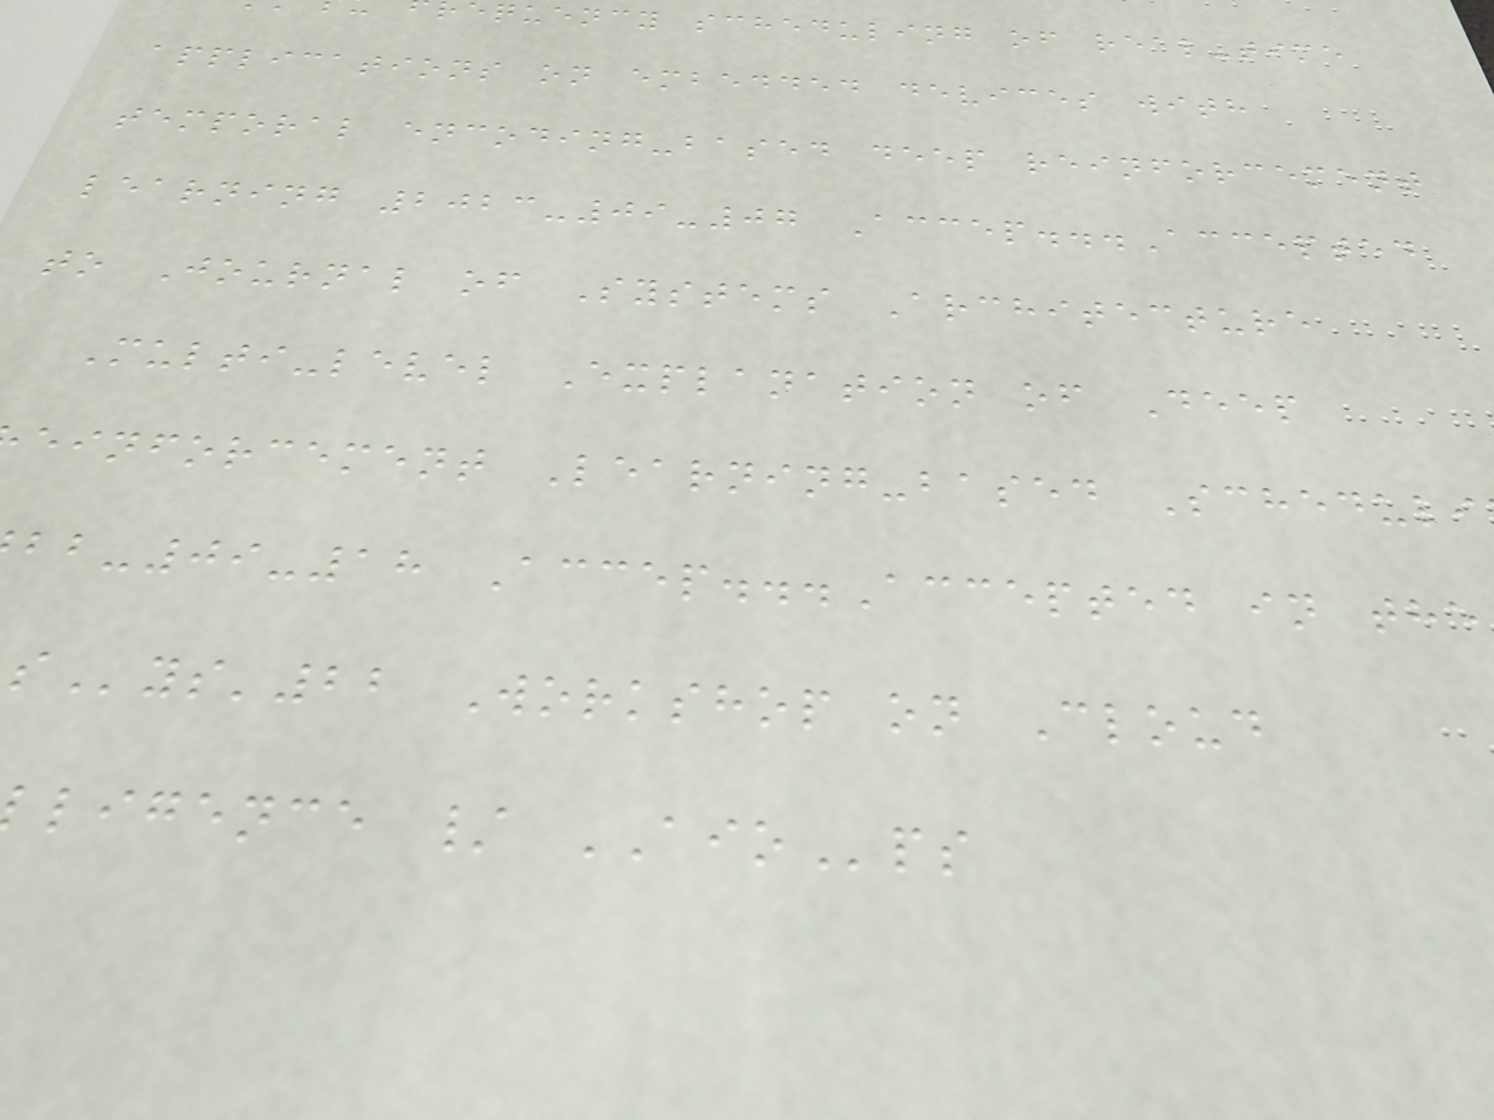equency scheduling of real-time
applications on embedded devices with
temporal encoding-based deep reinforcement
learning 2023-09-07 Accep...Accepted
to Journal of Systems Architecture
Multi-level Explanation of Deep
einforcement Learning-based Scheduli
-09-18 Accep...Accepted in the
ys'22 Workshop on Cloud
ligence / AIOps
